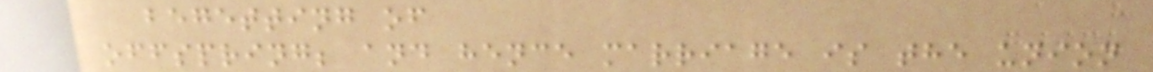begetting of
offspring; and hence marriage is the union
